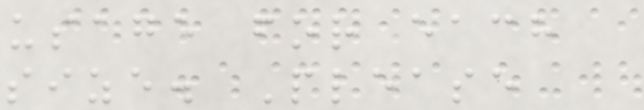usage for each
size. Please
